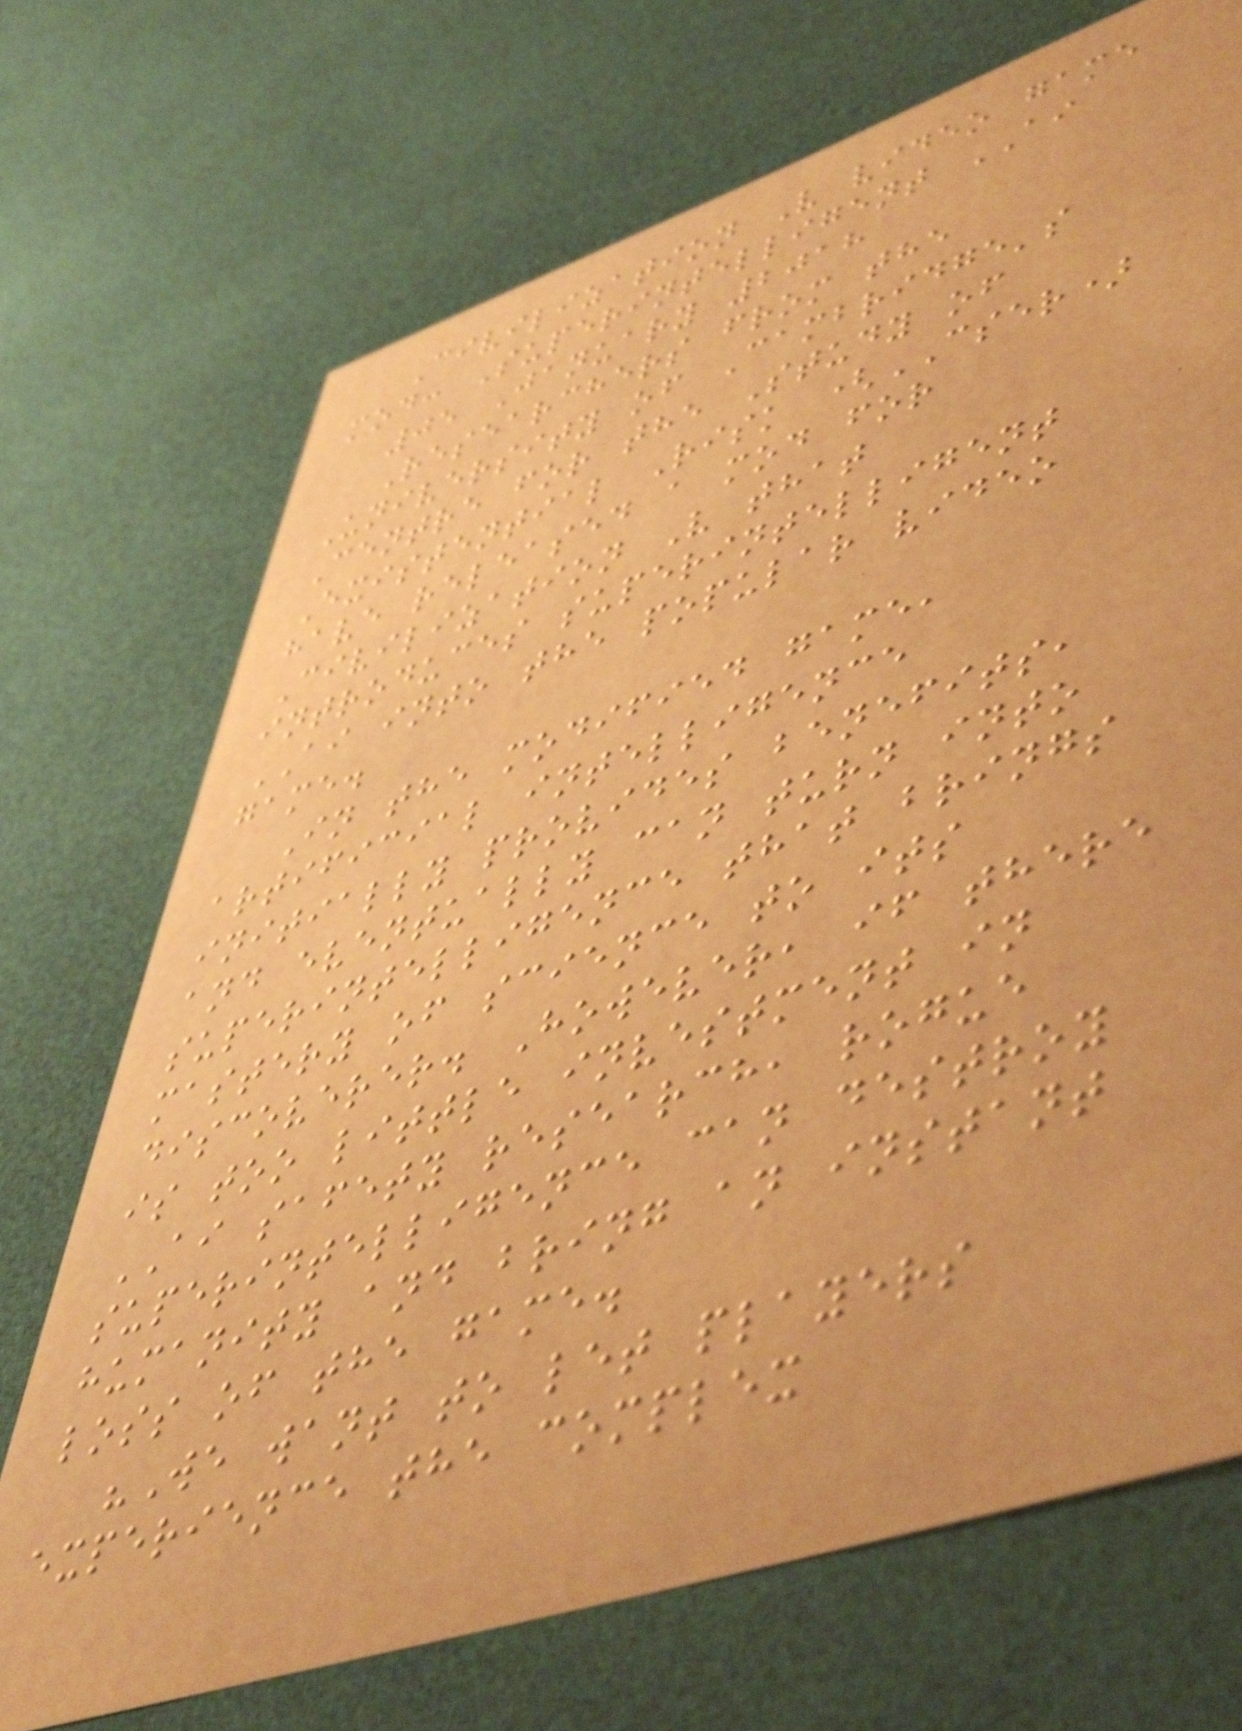Civilization V video game
mod: Superintelligent AI
05 January 2018
Researchers from the
University of Cambridge's
Centre for the Study of
Existential Risk (CSER)
have released a mod for
Civilization V that
introduces superintelligent
AI into the popular video
game.
In the modified game,
artificial intelligence
initially provides benefits,
and eventually can turn into
superintelligence that brings
mastery of science to its
discoverer. However, if there
is too little investment in
AI safety research, rogue
superintelligence can destroy
humanity and bring an instant
loss of the game.
"We want to let players
experience the complex
